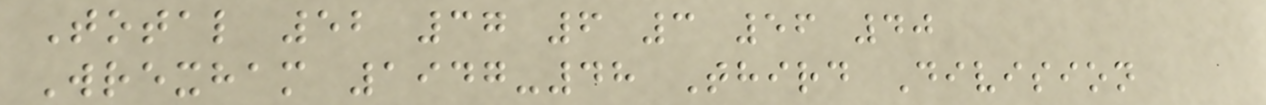Total 52 37 6 3 56 40
Wrexham 1947-48 Third Division
